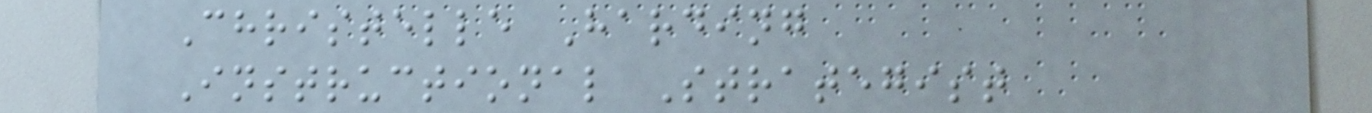Christelle Harding
Instructional Strategist
